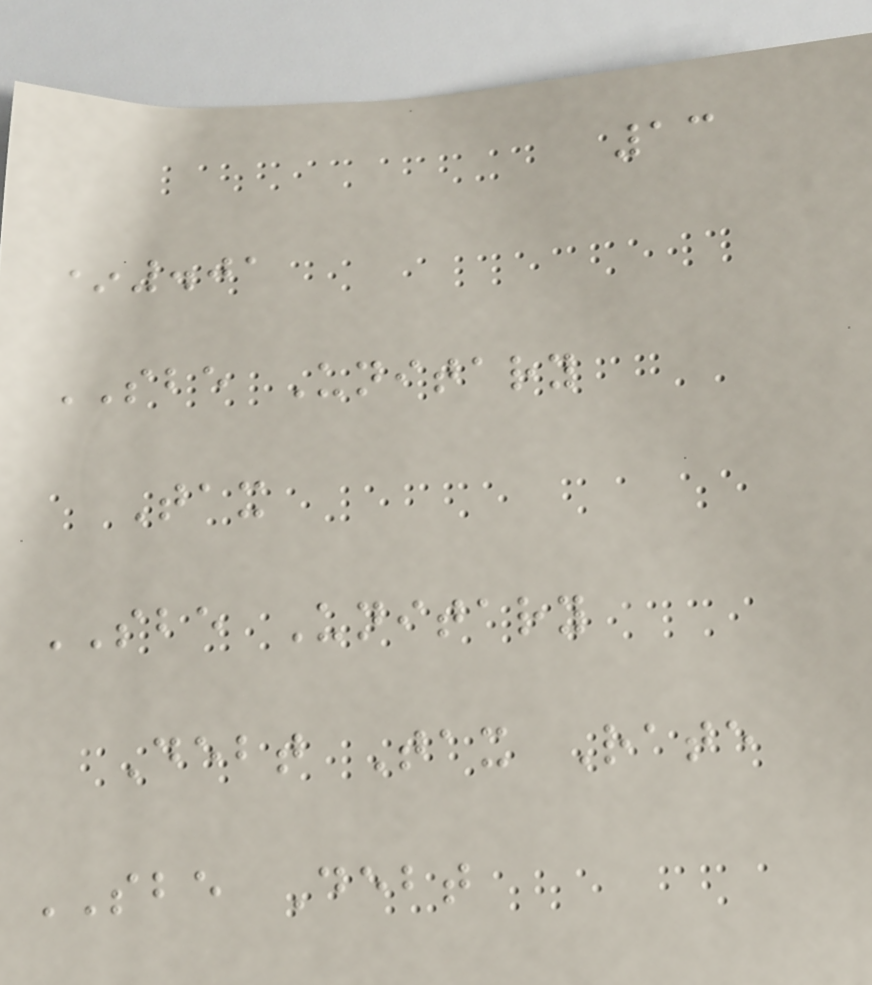13
*.01
SBE Unitary
Tax
SBE Unitary
Debt Tax Rate
SBE Debt
